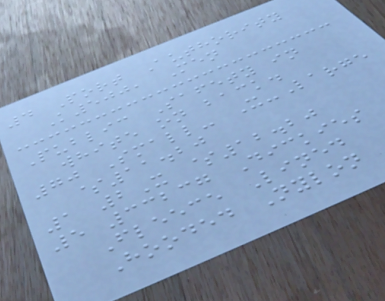4 Port Authority
K500, Men
Public Safety in
white on back.
70 Small- X-Large
$11.20
1 2X $12.20
5 33237 Dickies
Fleece Lined
Hooded Nylon
